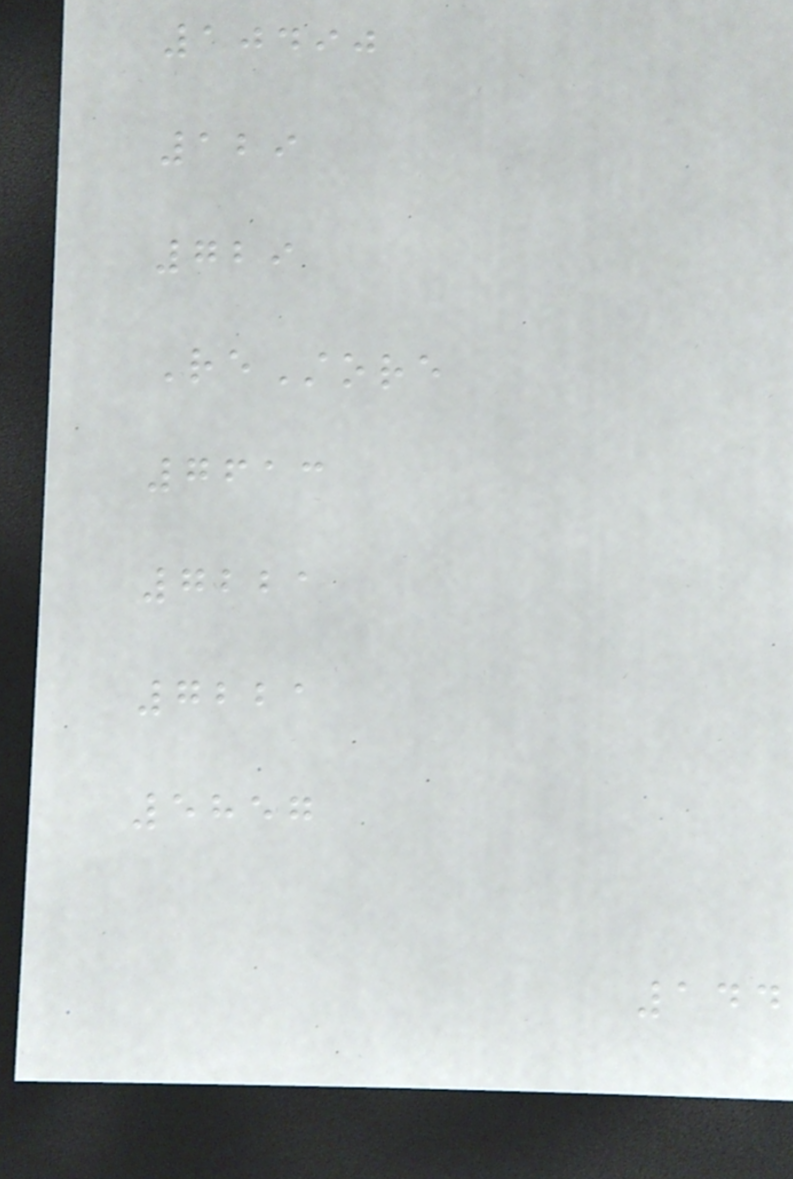10490
129
729
ReStore
7613
7221
7221
5857
144
